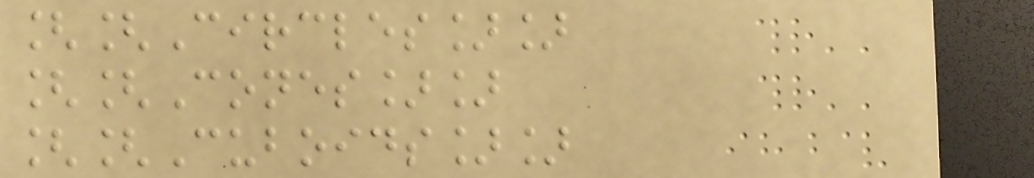[[Circles]]
[[Cones]]
[[Cuboids]]
